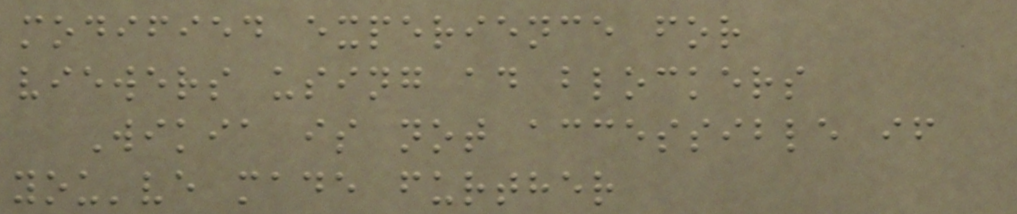modified experience for
viewers using ad blockers
Wikia is not accessible if
you've made further
